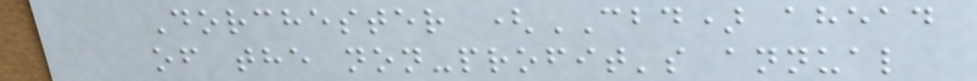Dorchester (CBD) ahead
of the non-profit's annual
